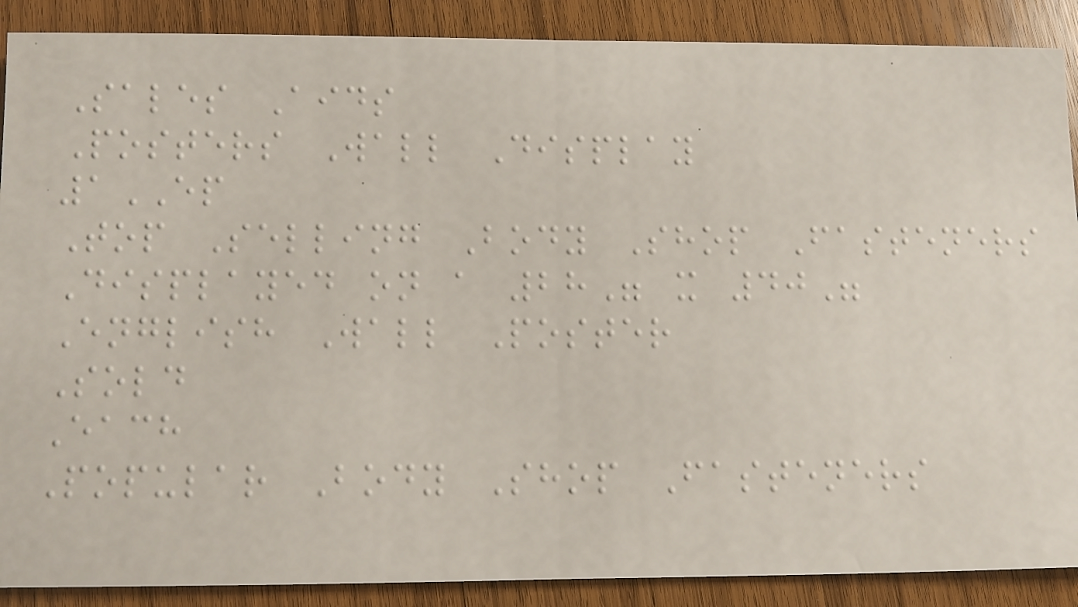Sales Aids
Posters Wall Display
1EP
Top Selling Body Shop Fasteners
Displayed on a 28" x 40"
English Wall Poster
Sold
Each
Popular Body Shop Fasteners
